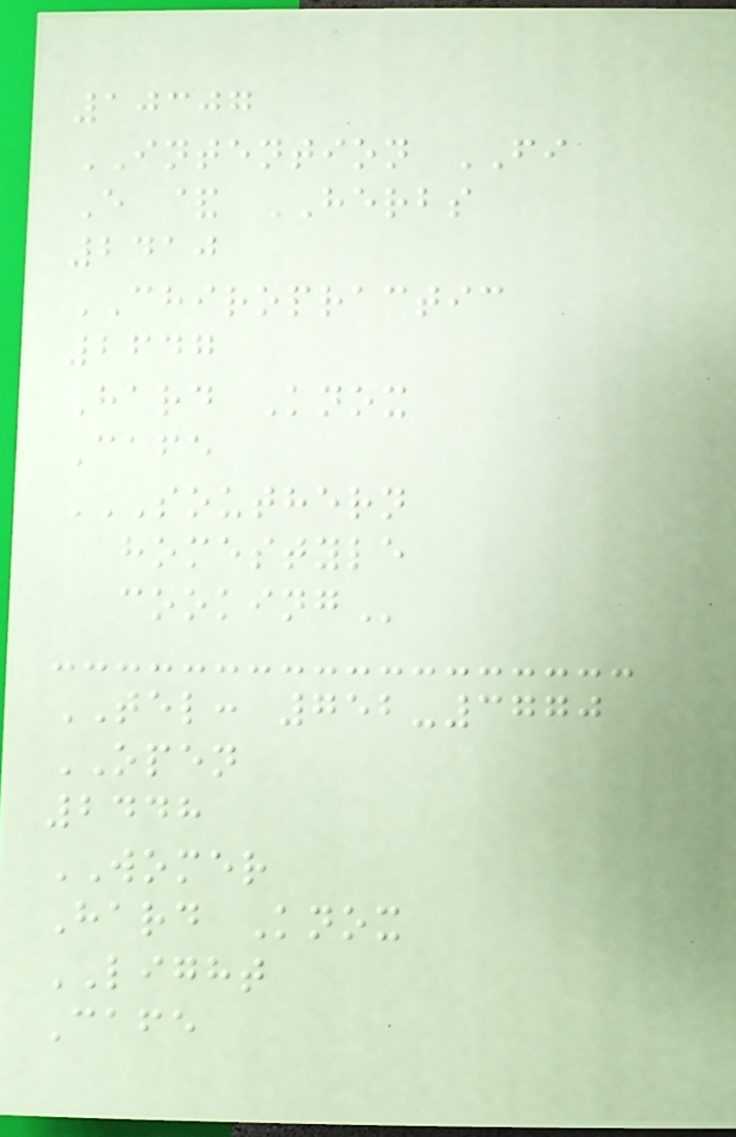10307
INTENTION FI
E & HERBS
2410
CHIROPRACTIC
2647
Hard Knox
Cafe
SOUTHERN
HOMESTYLE
COOKING
TEL: 752-3770
OPEN
2448
WOMER
Hard Knox
LIGHT
Cafe
